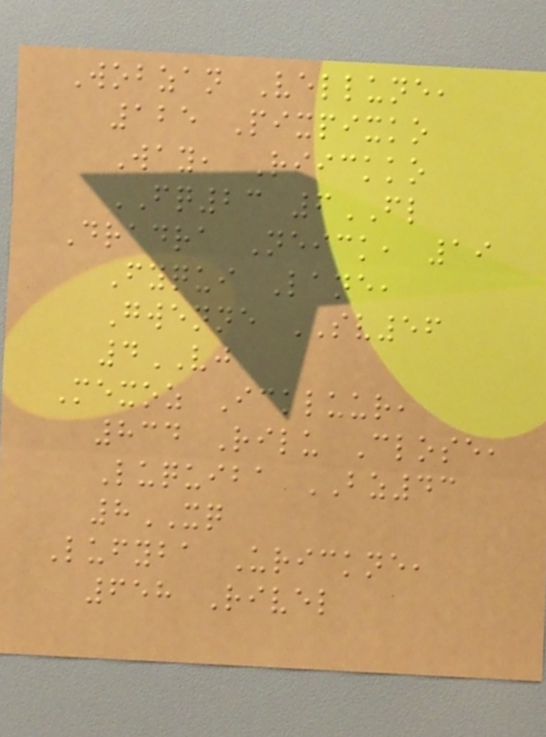Wobzan Vellune,
125 Pixpixko
Way, Riickko
FQ23 6FL
Dradra Neick, 19
Fyqui Lane,
Gwenne SV56
4VJ
Mexoz Ickluur,
834 Rilu Close,
Luquiba BZ43
8XQ
Lufyba Urickne,
658 Rivel
